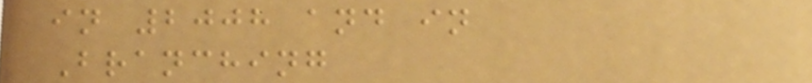in 2008 and in
Branching
